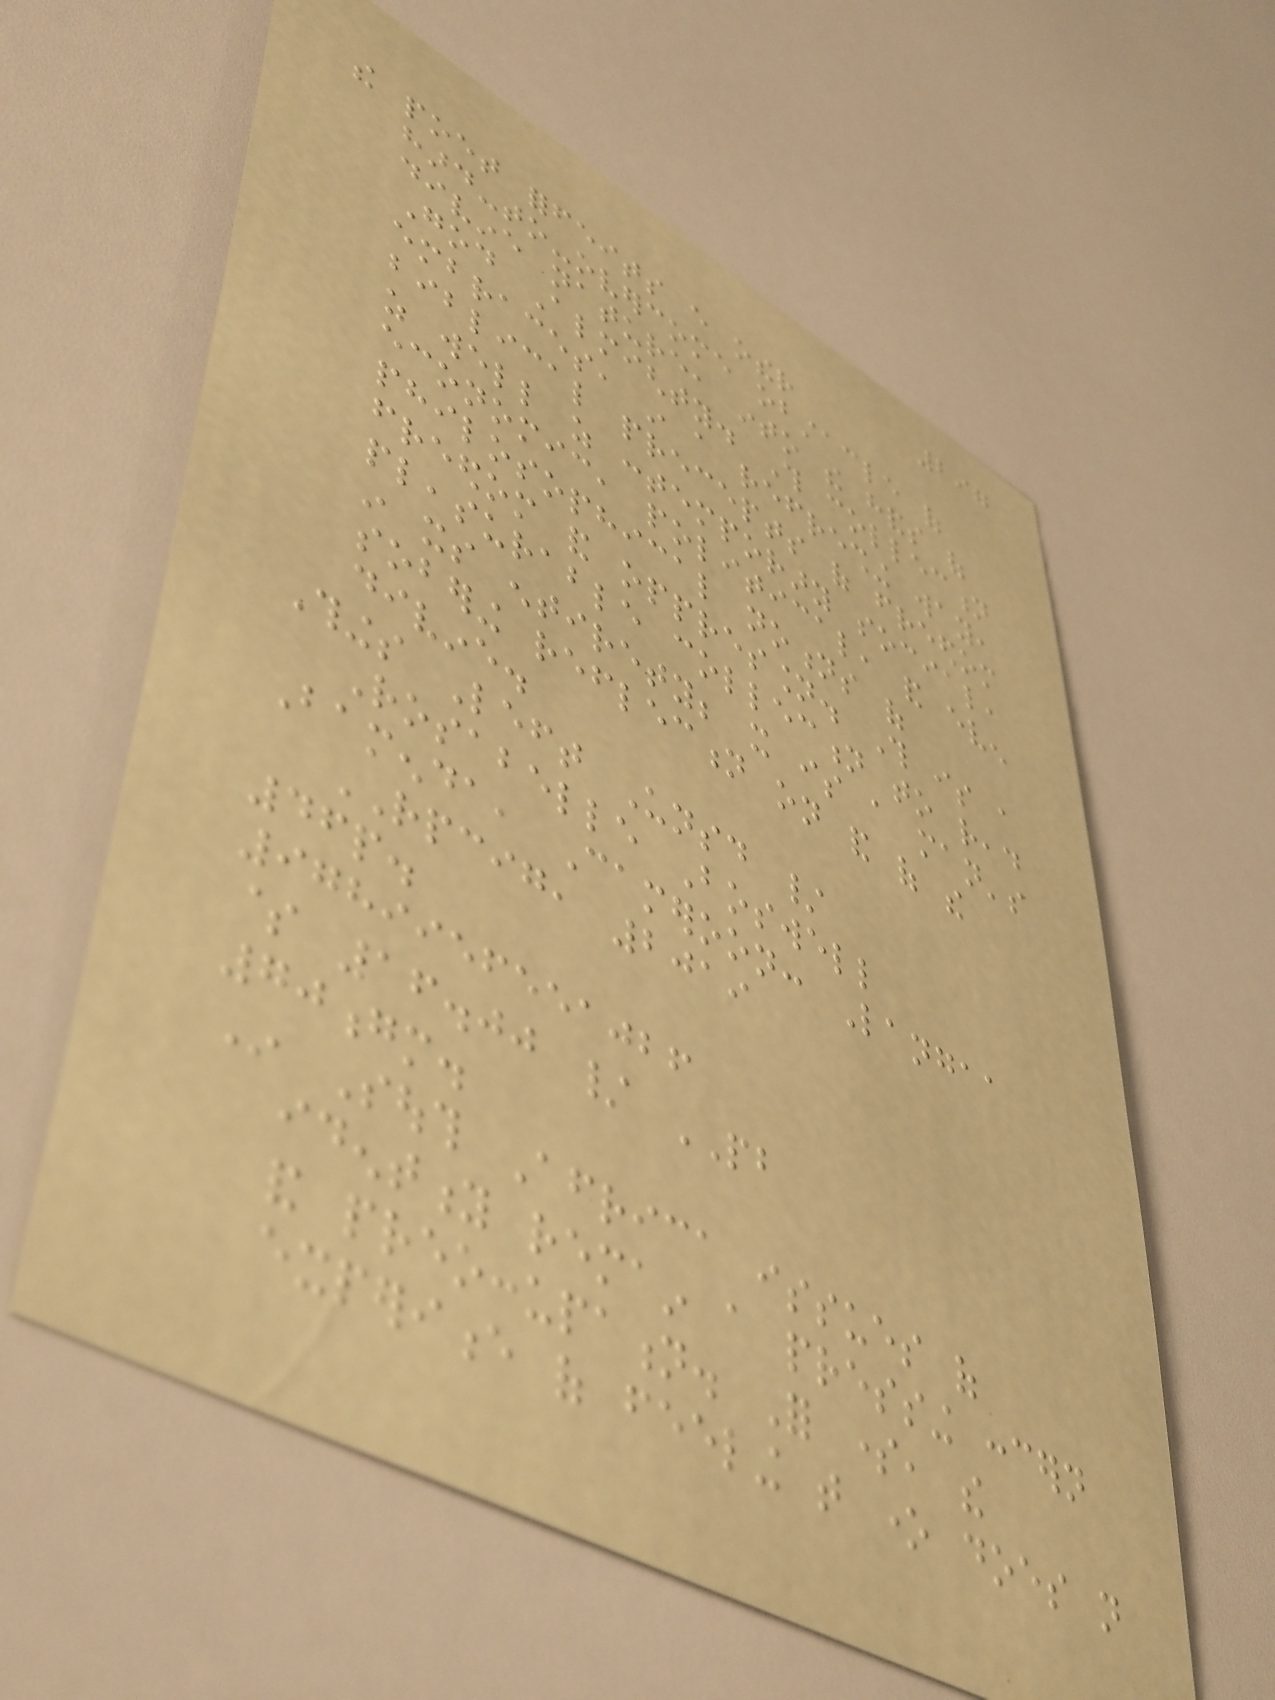297
the poet forfeits every other
hard-to-overcome obstacle of
divine nature, into the hands of
God Almighty. This collection
embraces, in a refreshing way,
biblical precepts of freedom
as well as contemporary social,
economic, political, and even
philosophical notions of
freedom and oppression. This is a
pleasurable collection to read
in its entirety; it is a man's
sobering reflection on and of the
divine.
Things Left Unsaid /
Rosabelle Boswell
Bamenda, Cameroon: Langaa
RPCIG, 2019
46p.
9789956551026
$ 16.00 / PB
70gm.
In South Africa issues of
identity remain a pressing concern
and preoccupation. For some, the
experience of feeling that one does not
